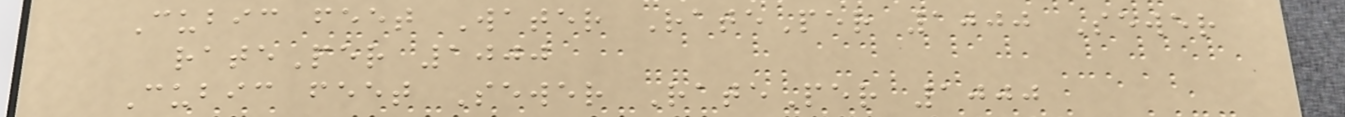Cubic feet Water RatePer 1000 Sewer
ratePer 1000
Cubic feet Sewer RatePer 1000
